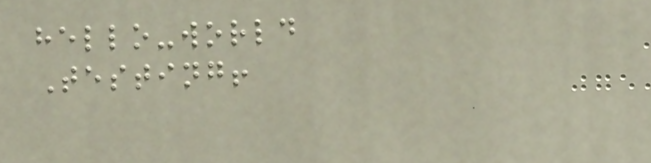hello-world
Testing!
